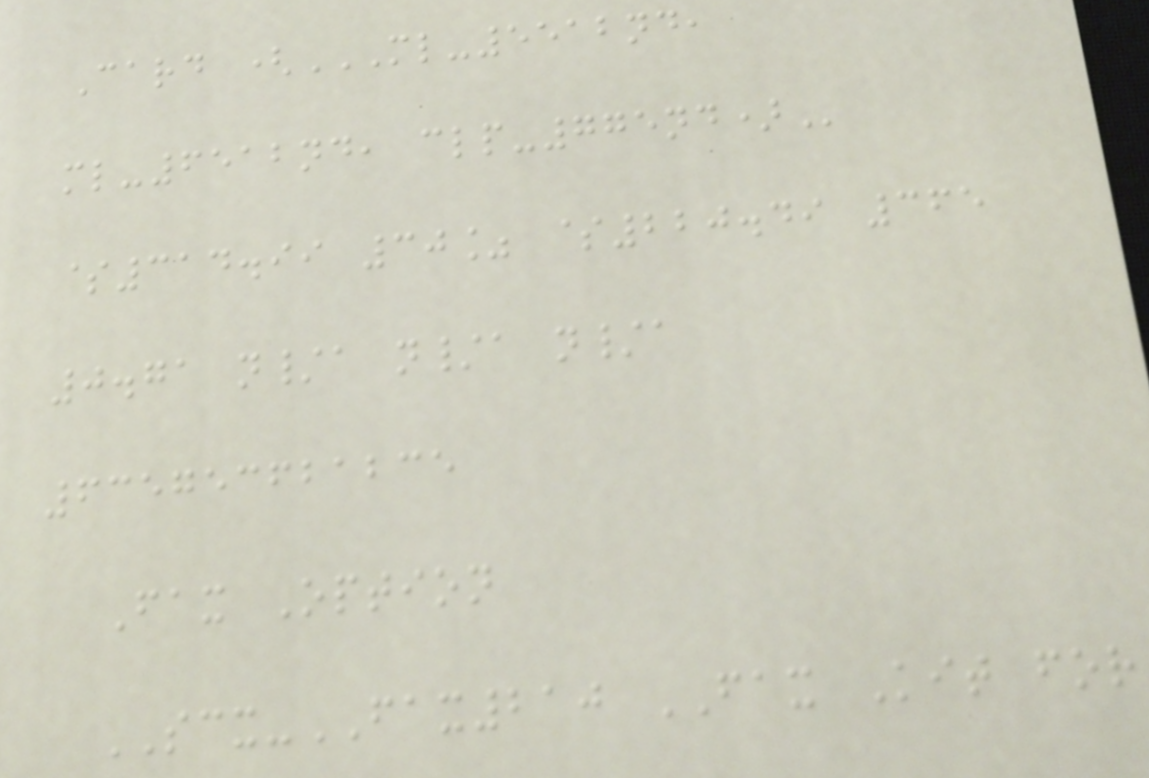Card (ML-5512ND,
ML-6512ND, CLP-775ND)
$314.99 30% $220.49 365
0.71 n/a n/a n/a
635753621235
Fax Option
SCX-FAX210 FAX Kit for
